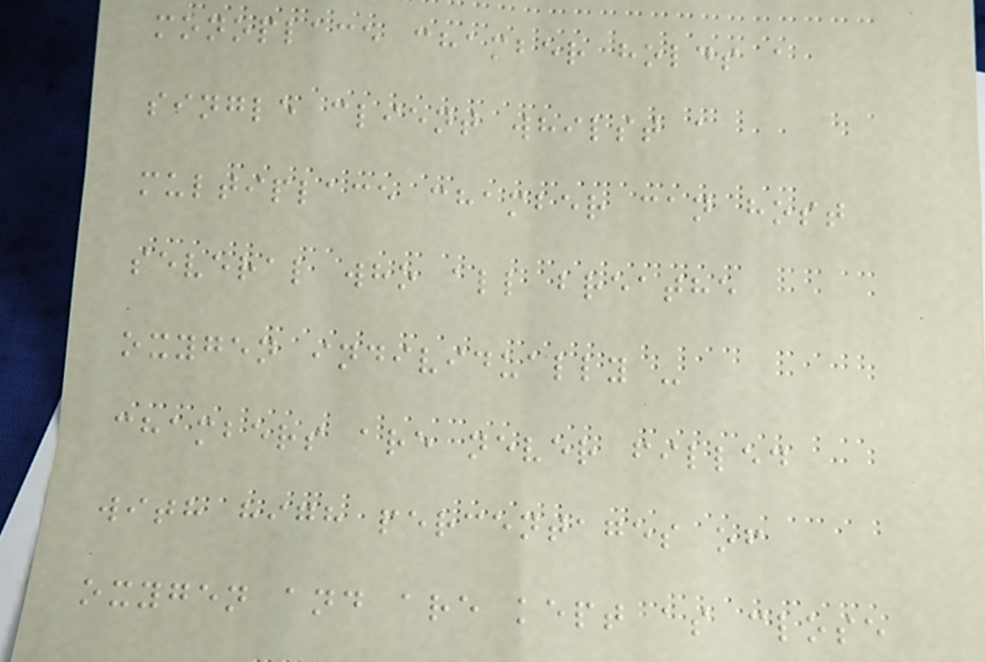monoplace chamber holds a
single client whilst a
multiplace chamber can host
several who all breathe
oxygen individually -
chambers are never filled
with high percentages of
oxygen and are kept as close
